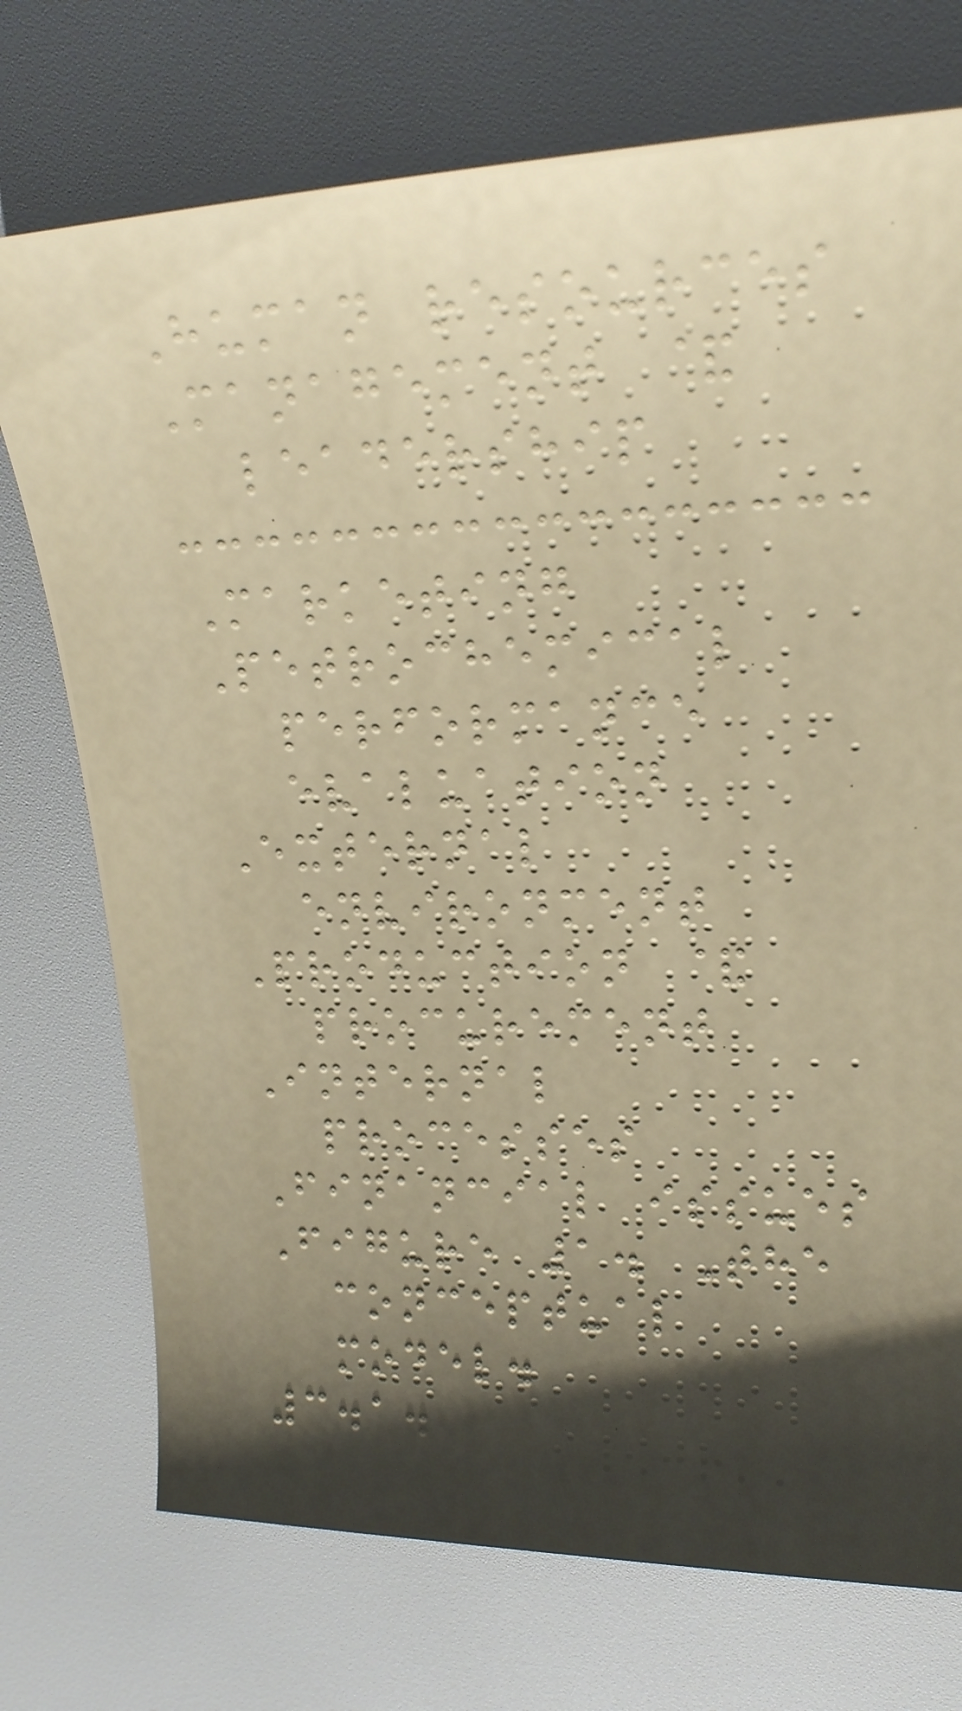Human resources
Management &
leadership
Marketing
Petrochemical
performance
evaluation
External
environment
Production &
procurement
Internal
processes
Financial issues
Figure 1. The
conceptual
model.
3.1.
